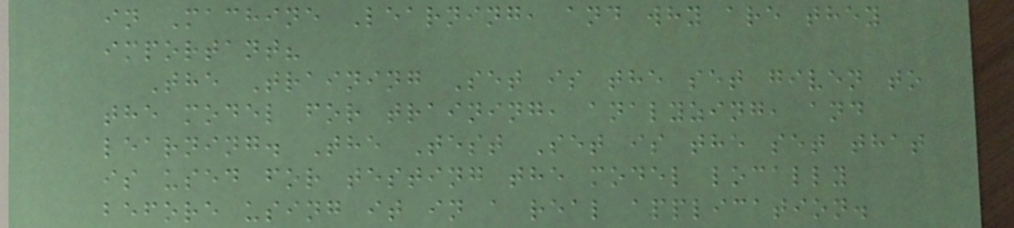in Machine Learning, and why are they
important?
The Training Set is the set given to
the model for training, analyzing, and
learning. The Test Set is the set that
is used for testing the model locally
before using it in a real application.
